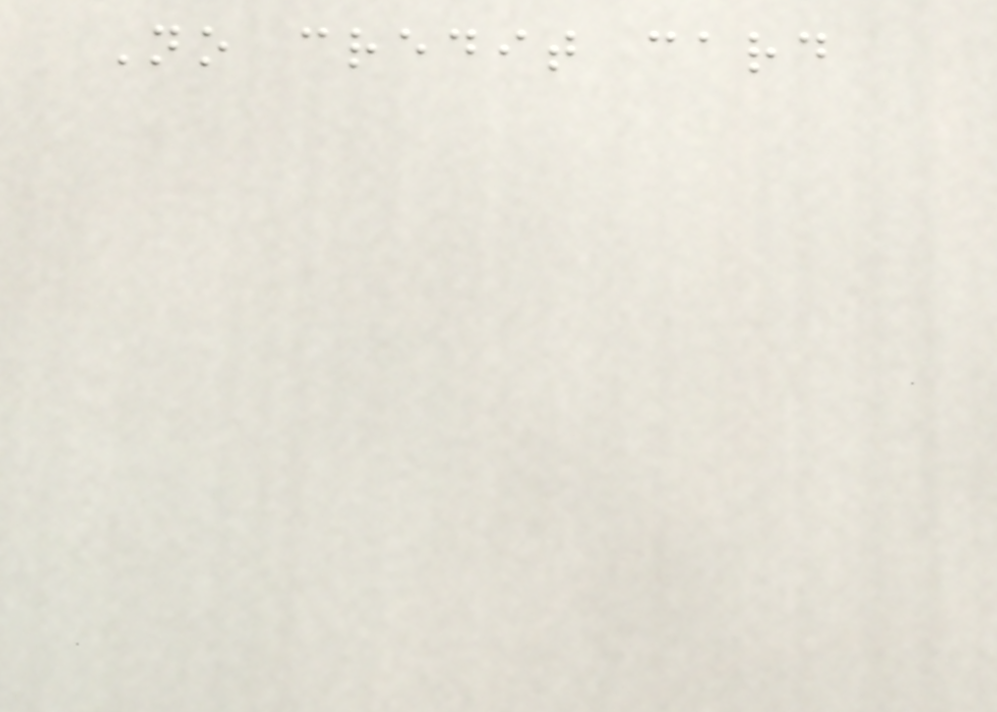No credit card
